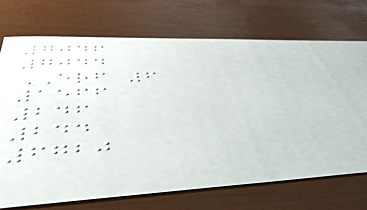7046
7044
ERF 6
1566
246
244
6720
